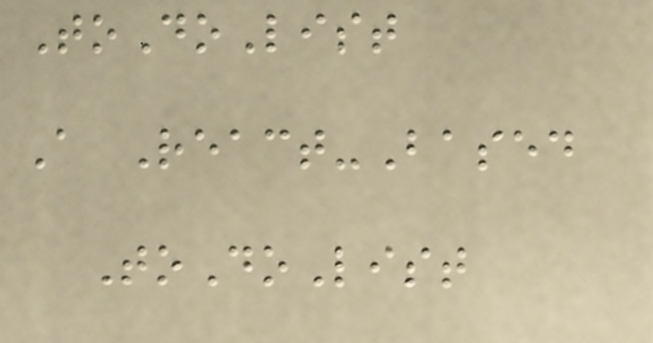ToDoList
A React-Based
ToDoList
